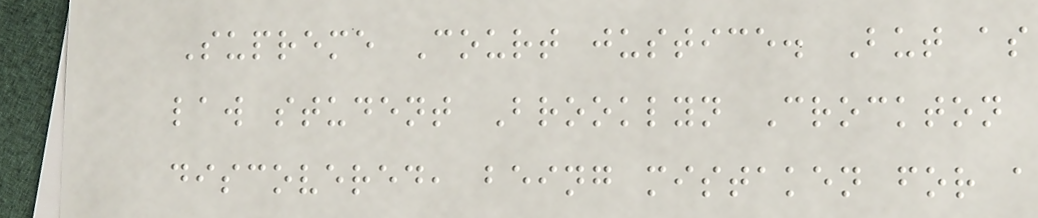Supreme Court justice. But as
law student Brooklyn Crockton
discovered, being mistaken for a
